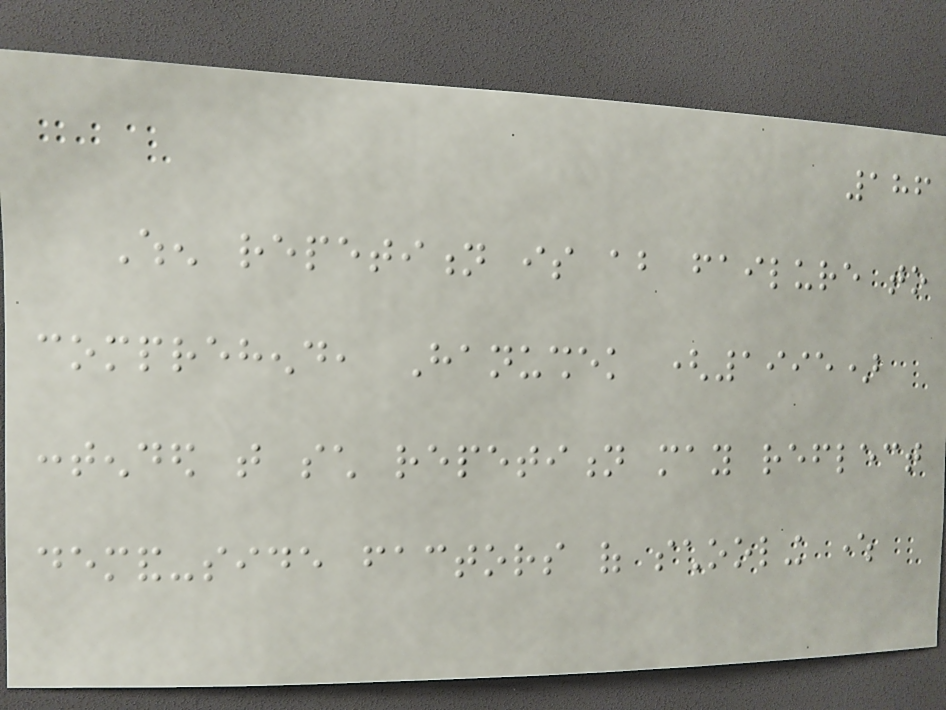186
When repetition is about failure to
comprehend, Hanushek (1995)
contended that such repetition may reflect
demand-side factors of schooling where
